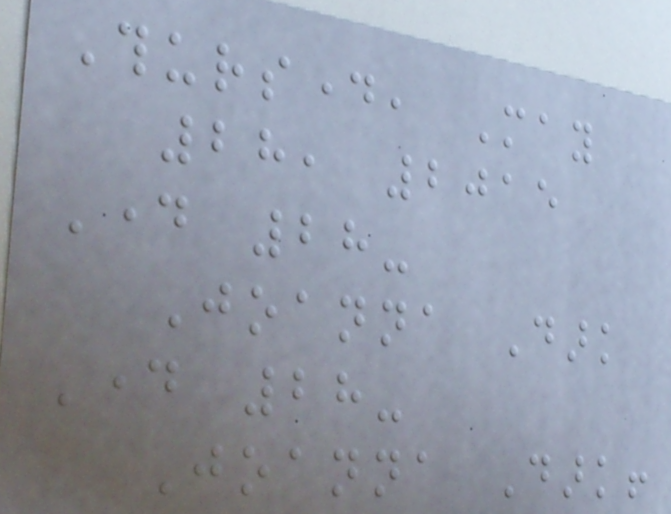Thursday, May
28, 2015
Day 28-
Joanna Dark
Day 28-
Joanna Dark!
